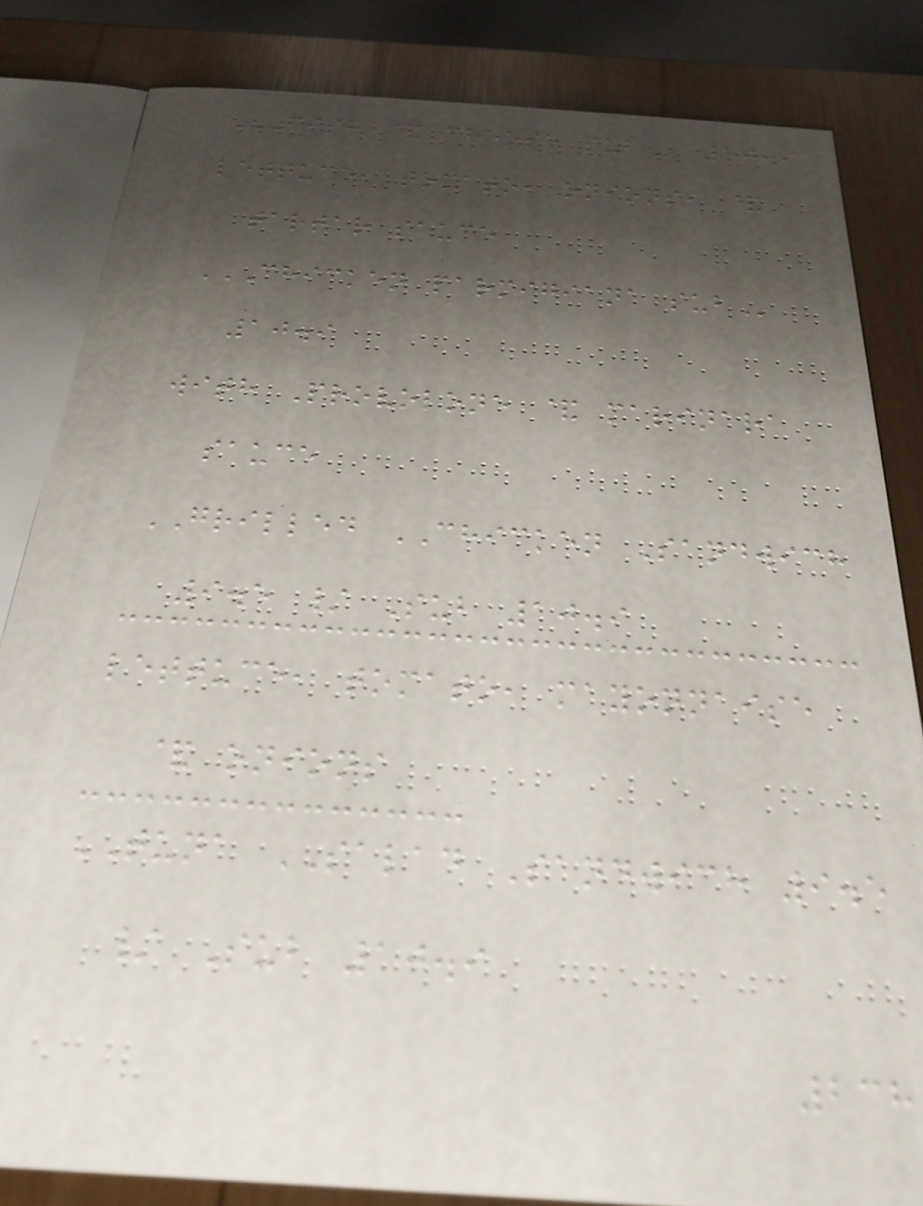FISH & CHEESE SUB 10.9
lettuce, tomato, onions, &
tartar sauce
CHICKEN PARMIGIANA SUB
10.9
with Provolone & marinara
sauce
GRILLED CHICKEN Sandwich
9.5 / Sub 10.9
lettuce, tomato, mayonnaise
& onions
TUNA SALAD Sandwich 9.5
/ Sub 10.9
238
